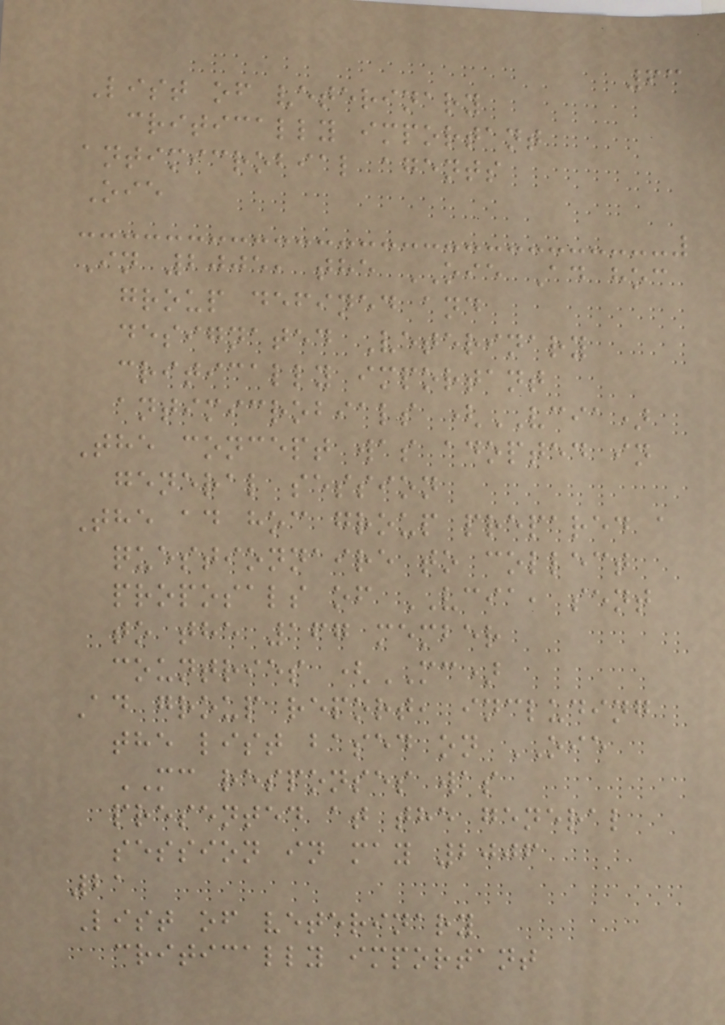63
List of veterinary
critically important
antimicrobial agents
Oie
In 2005, the OIE Ad hoc
group defined and
designated Veterinary
critically important
antimicrobials (VCIA)
The concept was adopted in
general session
The ad hoc group prepared a
questionnaire to collect
proposals of VCIA, sent
to the 167 member
countries (MC)
Ad group report, including
the list based on OIE
MC responses was
presented at the general
session in may 2006
21
List of veterinary
critically important
